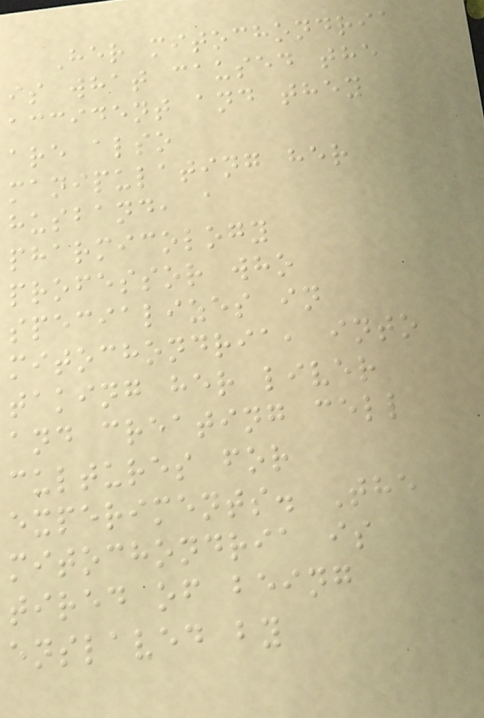Her mitochondria
is what caused the
accident and they
are also
manipulating her
husband, a
pharmicology
professor who
specializes in
mitochondria, into
taking her liver
and creating cell
cultures for
experiments. The
mitochondria is
tired of being
enslaved by
